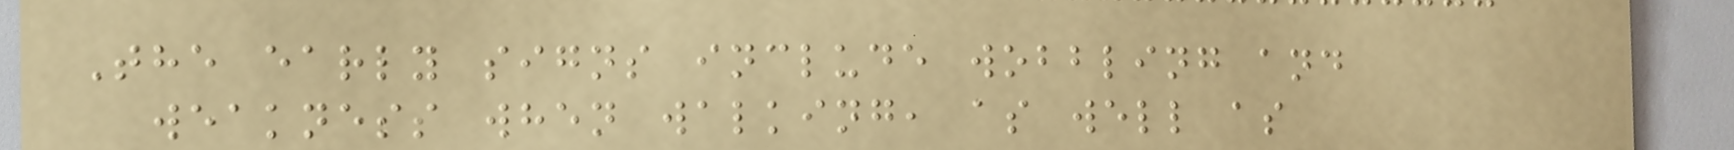The early signs include wobbling and
weakness when walking, as well as
